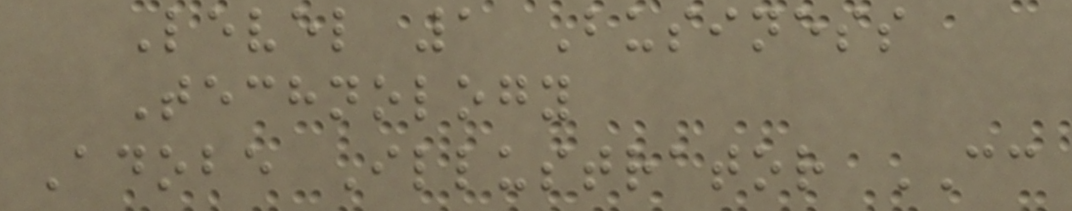Level 1 Business
Technology
Adobe Illustrator CC
